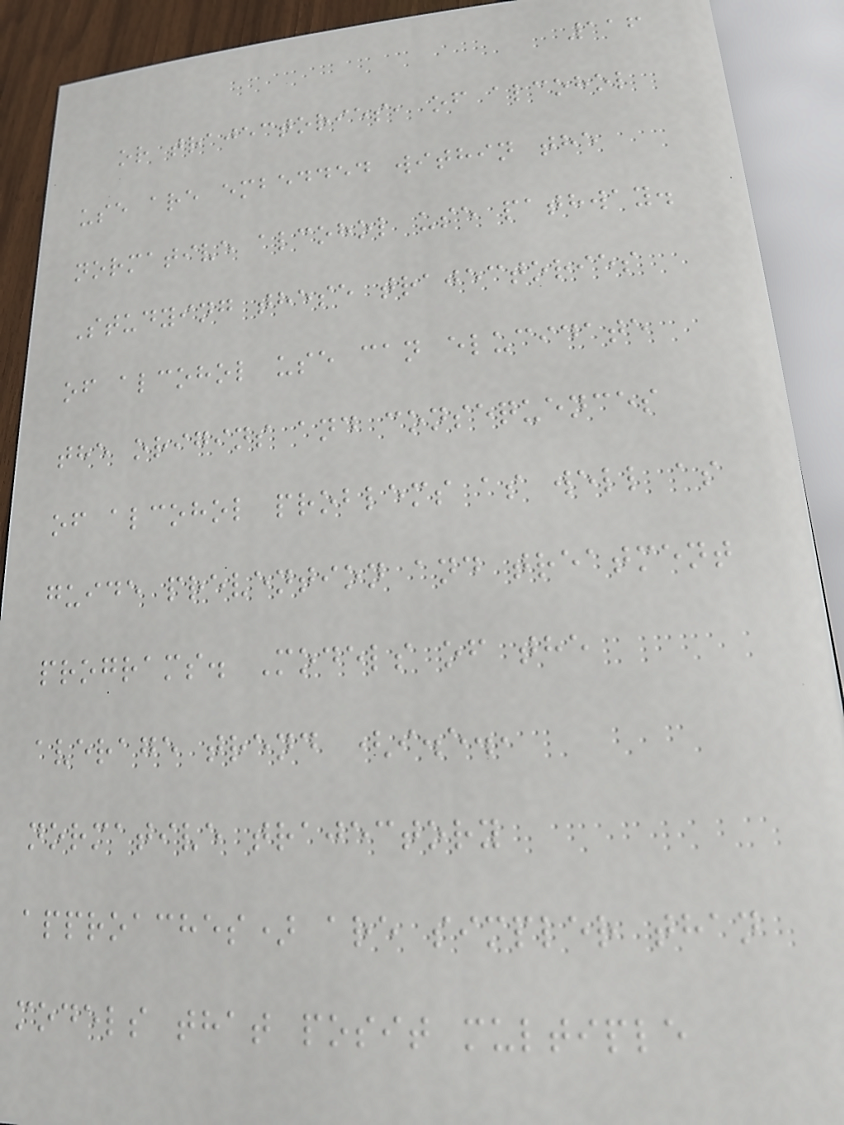116
or trajectories, of alcohol
use are embedded within the
normative alcohol use pathway.
Studying these trajectories
of alcohol use can elucidate
the origins and consequences
of alcohol problems as well as
guide prevention and treatment
programs. Models of the
average trend (i.e.,
normative trajectory
approaches) are simpler than
models that posit multiple
